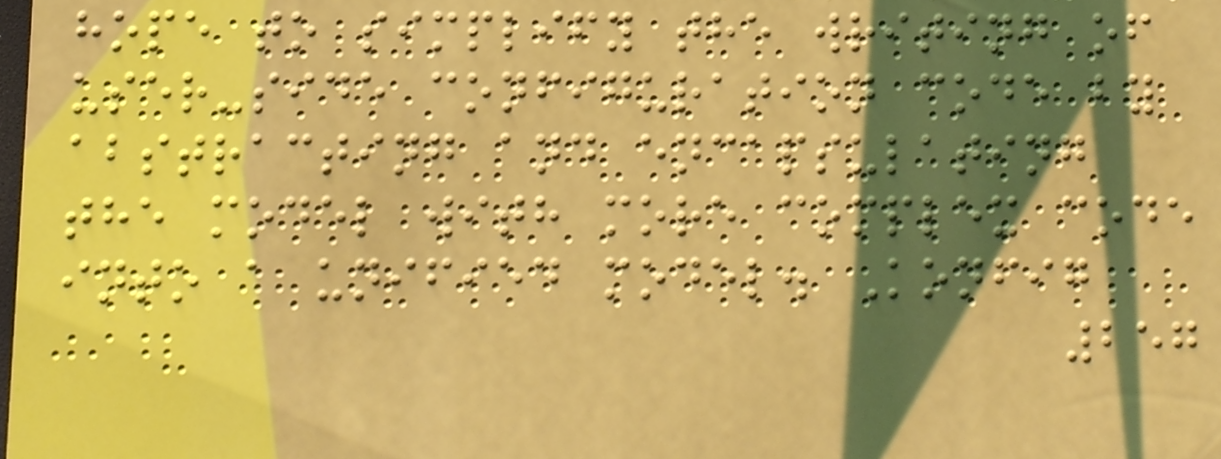hope to simplify the writing of
user-side configuration code by
abstracting and encapsulating
the model with more complex code
into a unified model. Konfig
257
